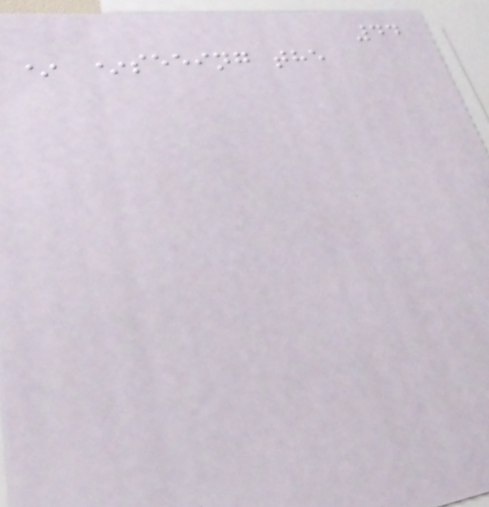44
* *seeing the
